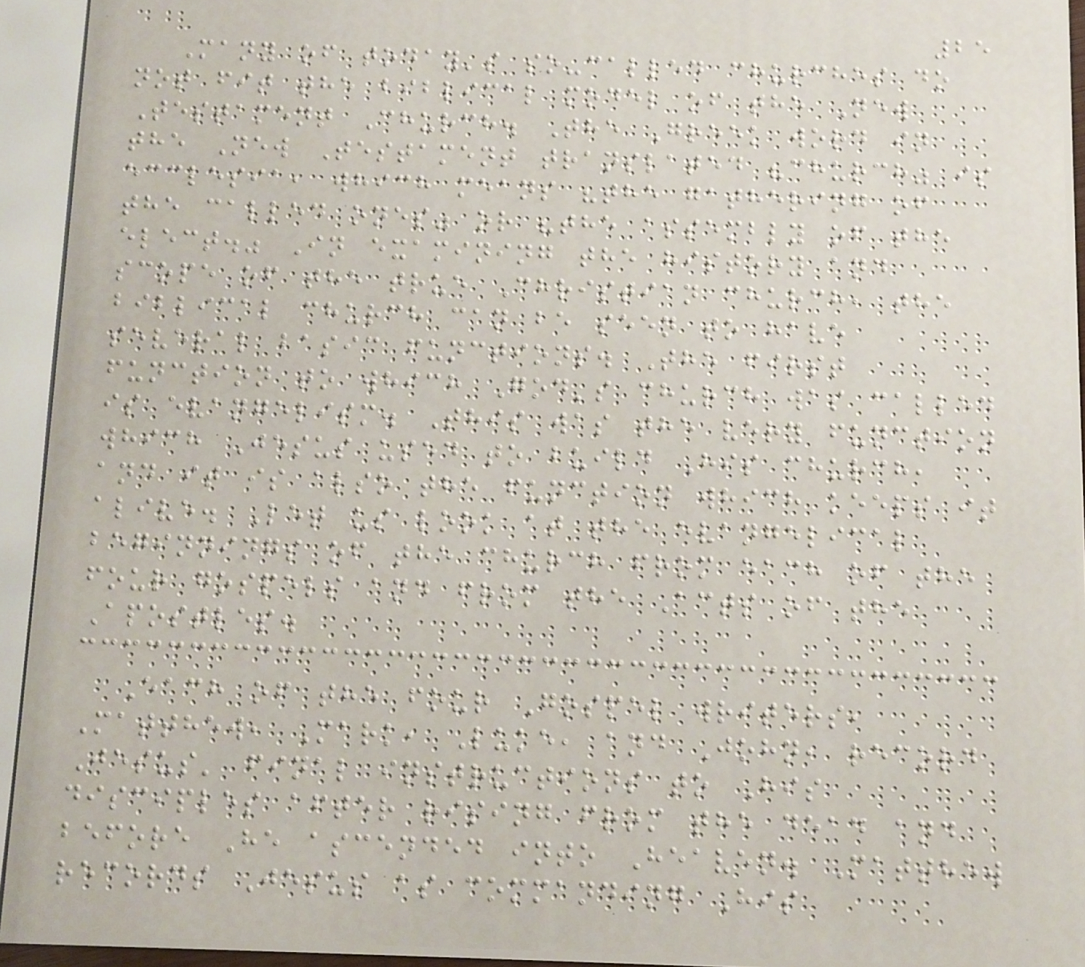25
Many of today's so-called churches do
not fit the biblical model of the New
Testament Church. The Greek word in
the New Testament translated "church" is
ecclesia, which means "the gathering of
the called ones" or "the assembly of the
elect." In examining the history and
scope of the true Christian church, the
biblical church can be seen to have
several basic functions. The first
function to which God's church was called
is evangelism. This was the very function
which Jesus used to build His church,
and it is also the function which keeps it
alive. Let us look at the evangelical
beginnings of the church from each of the
four gospels and from the Acts of the
Apostles.
Each of the four Gospel writers,
Matthew, Mark, Luke, and John, record
Jesus' final instructions to His
disciples after rising from the dead and
before He ascended into Heaven. Matthew
records Jesus as commanding His
